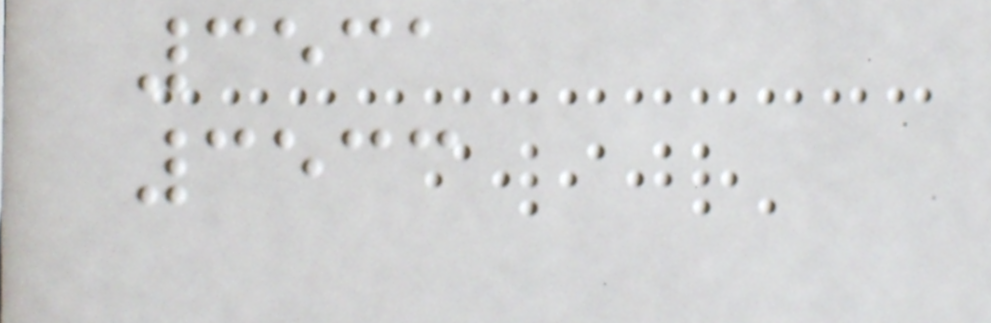3531
3533
